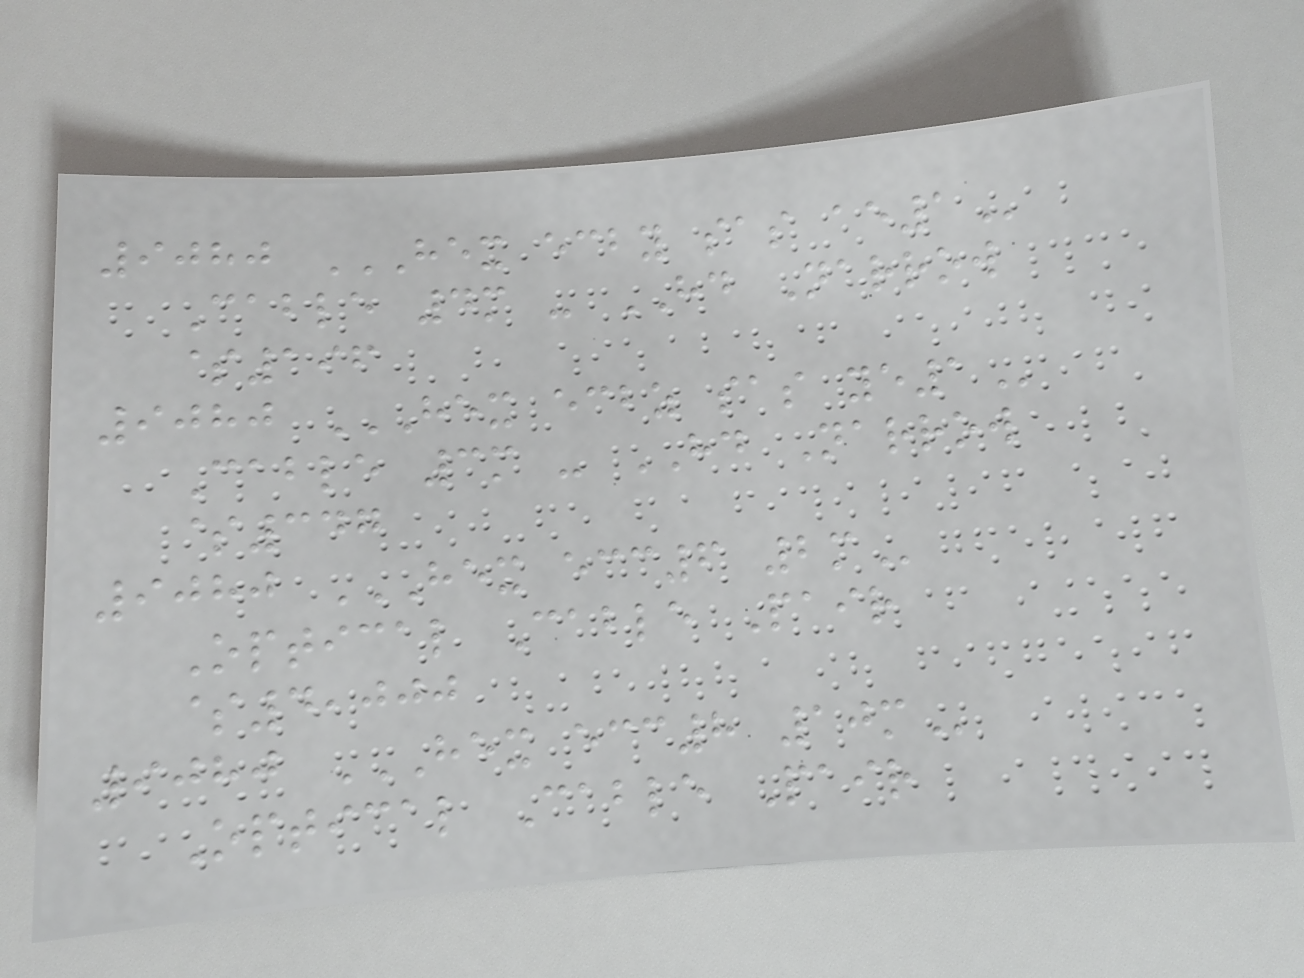9080 HEX ECBY SAS AE1
Cable 4m - HD Narrow
$196
9080 HEX ECBZ SAS YE1
Cable 3m - HD Narrow
$347
9080 HEX ECC6 2M
Optical Cable Pair
$4,000
9080 HEX ECC8 10M
Optical Cable Pair
